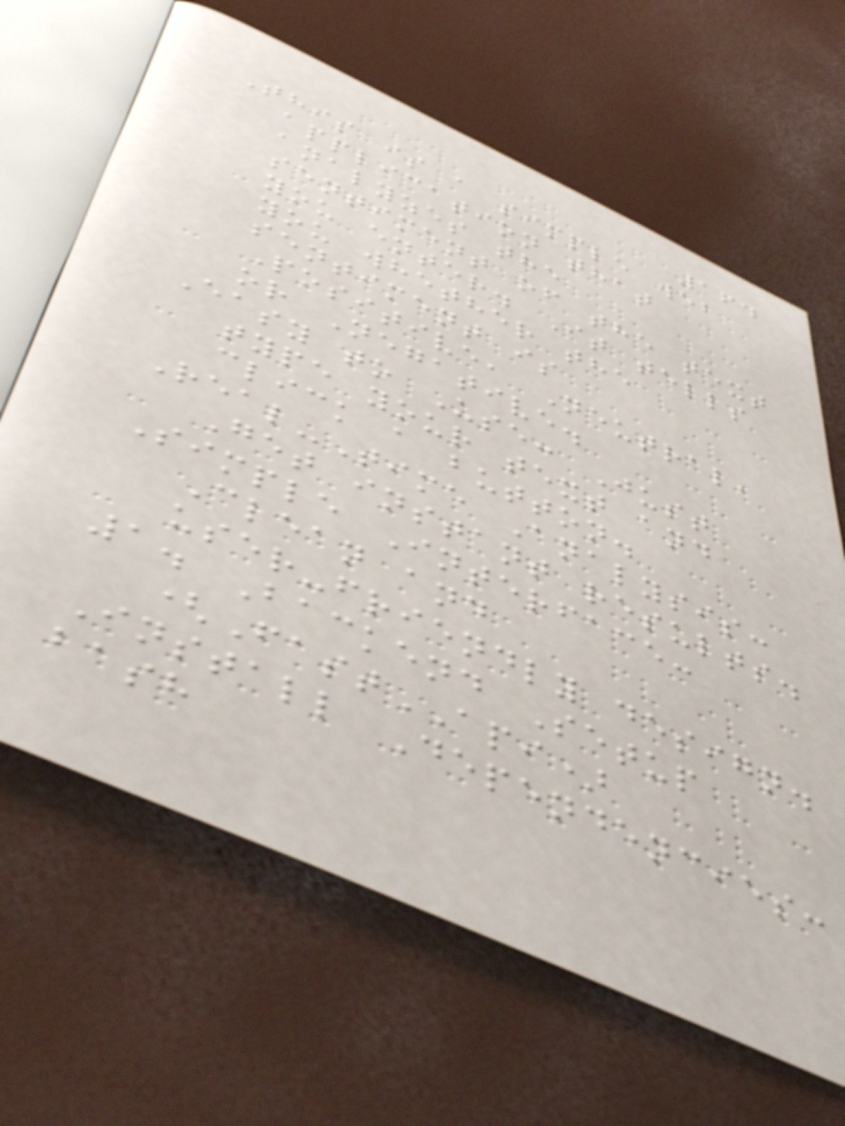164
This is a simple web
application that
analyzes the
sentiment of the text
you enter. It tells
you whether the
sentiment is
Positive, Neutral,
or Negative.
Easy to Use: Just
type your text and
click a button.
Real-Time Analysis:
Get instant results.
Simple Interface:
Clean and
user-friendly design.
1. Backend Setup
(FastAPI)
Install Dependencies:
bash
